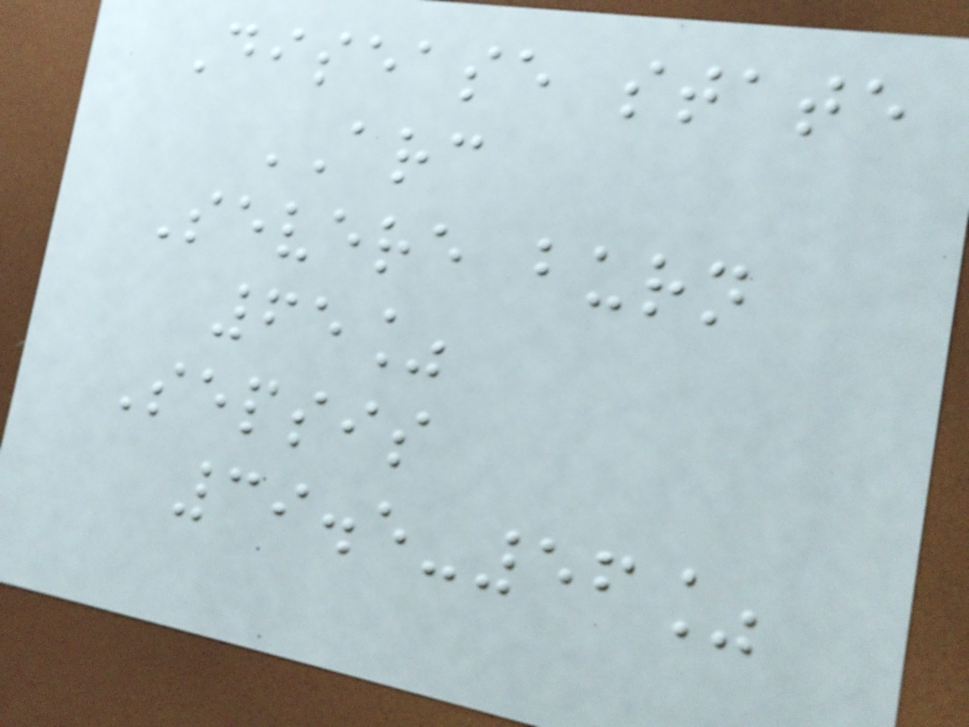Disease state
ARC
Severe burn
65%
Sepsis
39.5-56%
